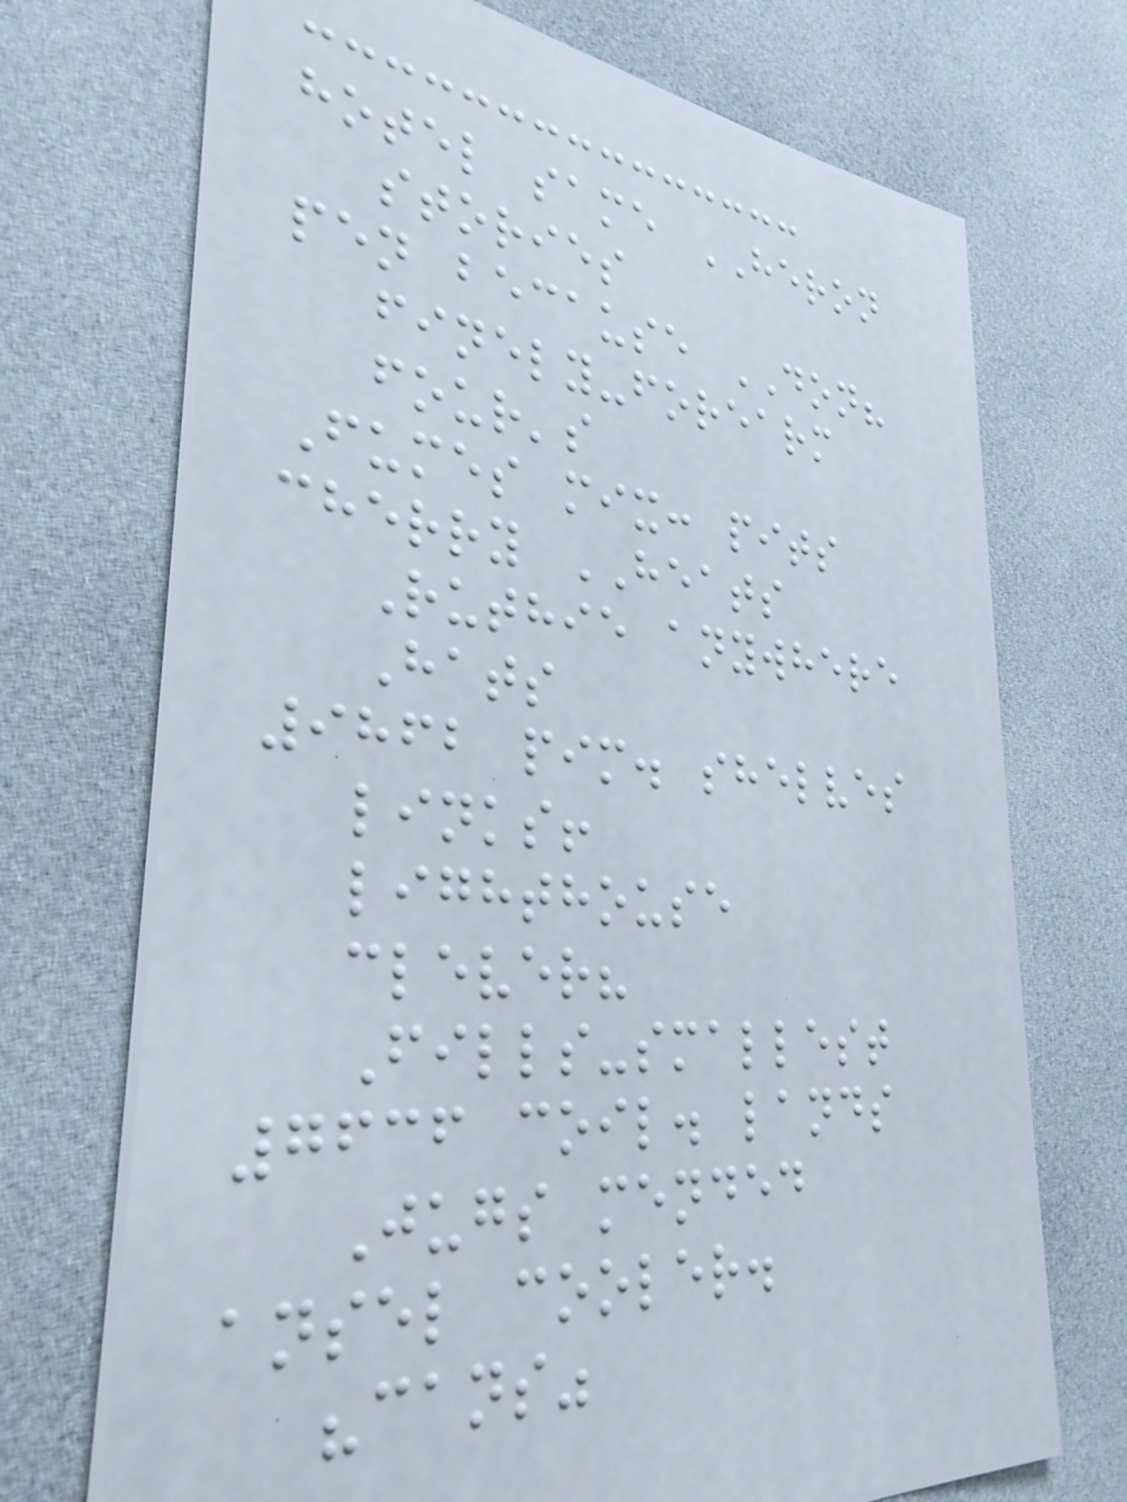hotel same HERON
stories
pen because DON?
finely-forearm
four's
Fumes mix: pits
cherry HEATS
Ruthie anywhere
Hats
9862 pim. shelves
links!
lighthouse
clever?
Fills-smallest
7636 coil. lands
Jugs mended
ansel cooler.
"cans"
